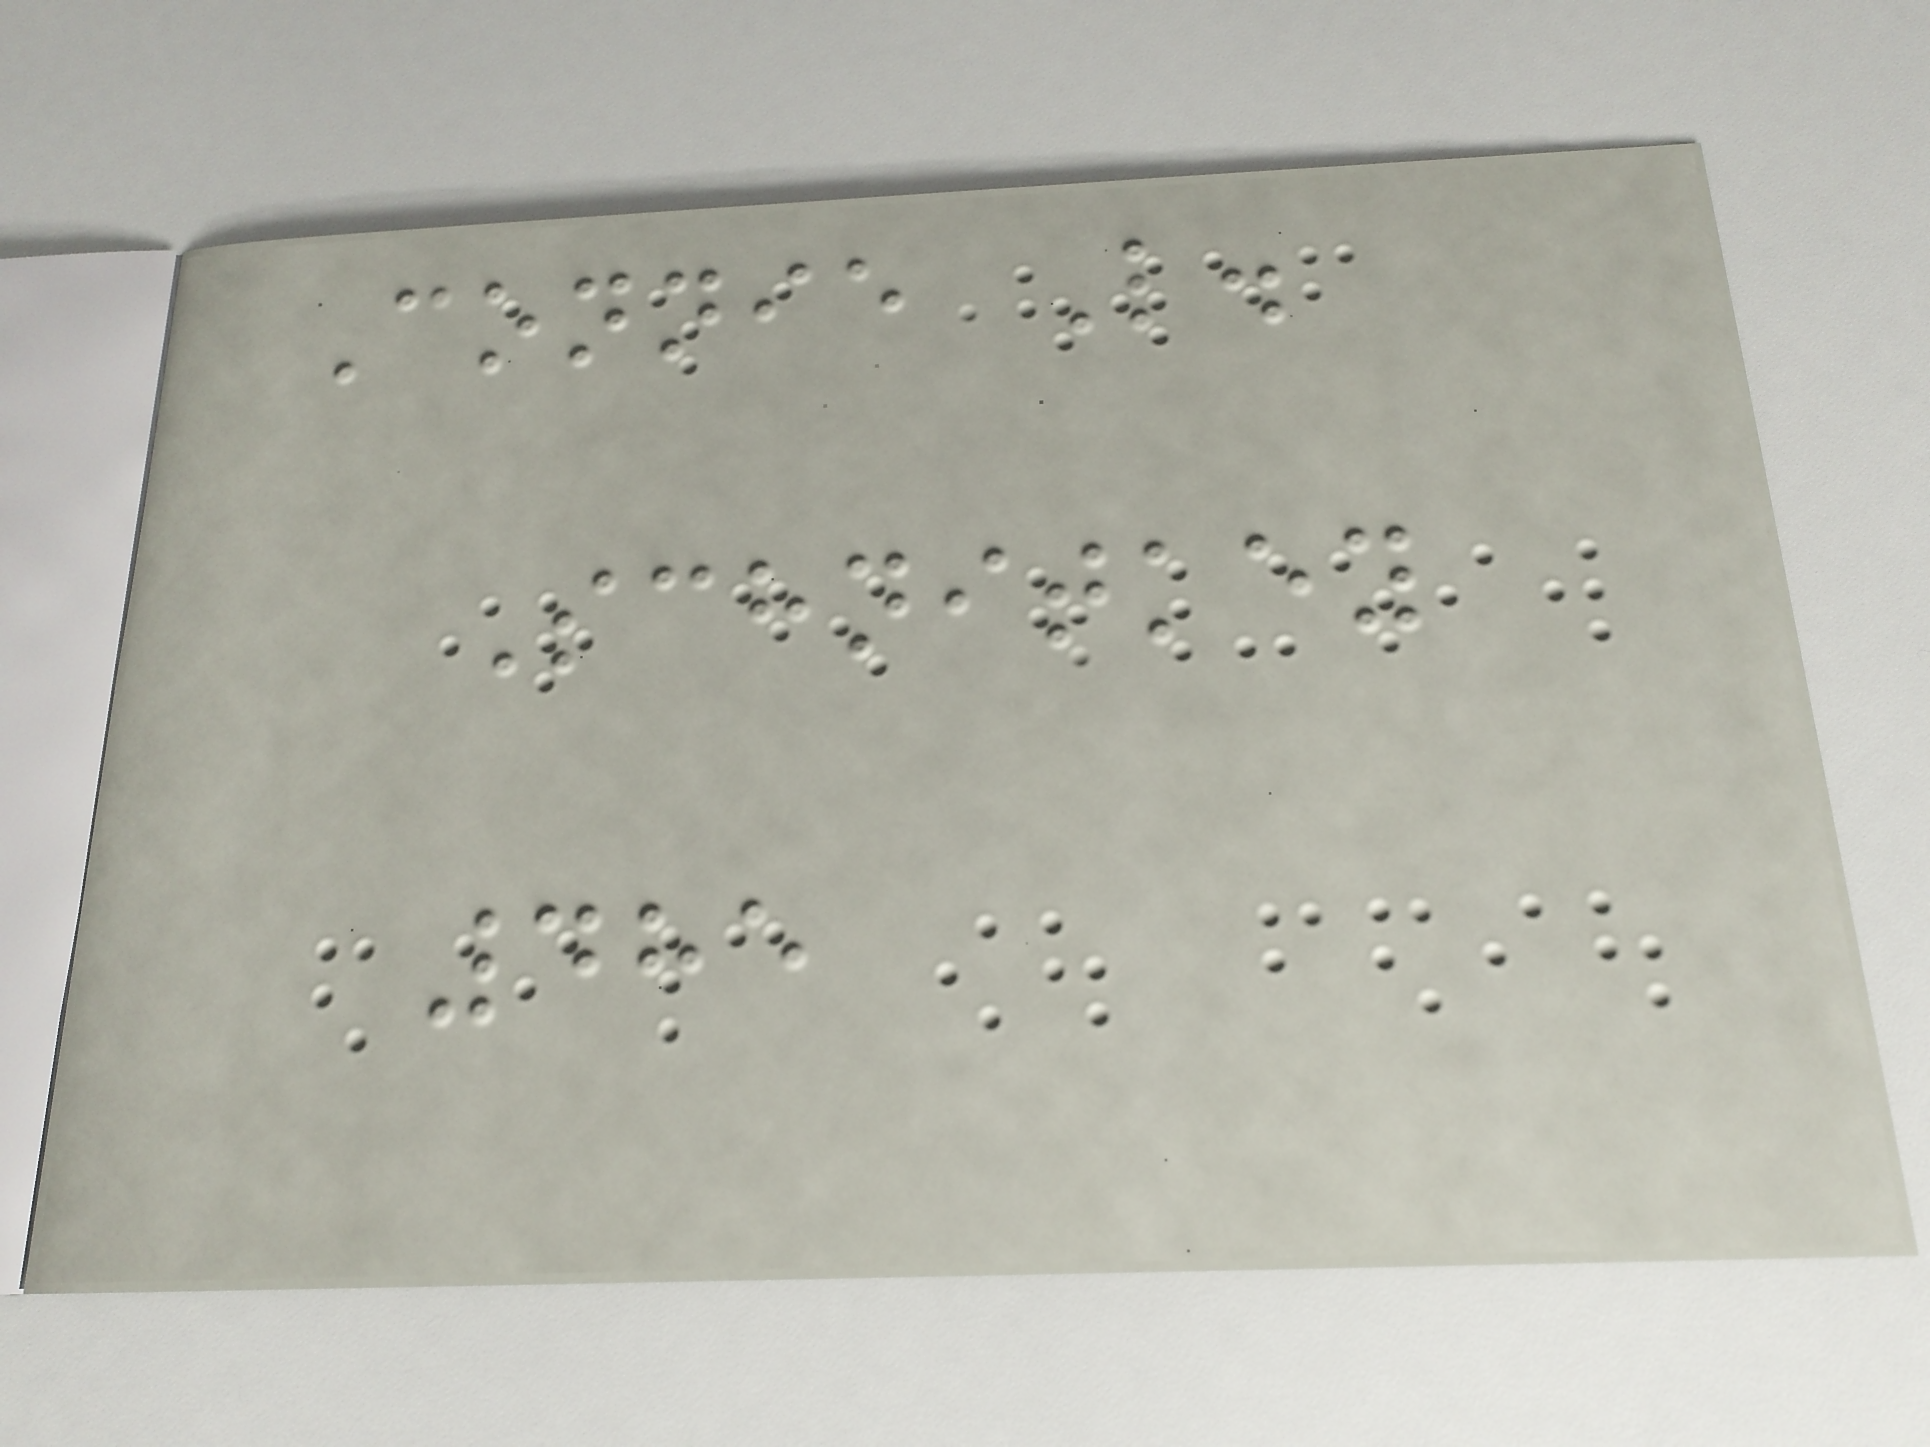Connie L.
Schnitkey
485
